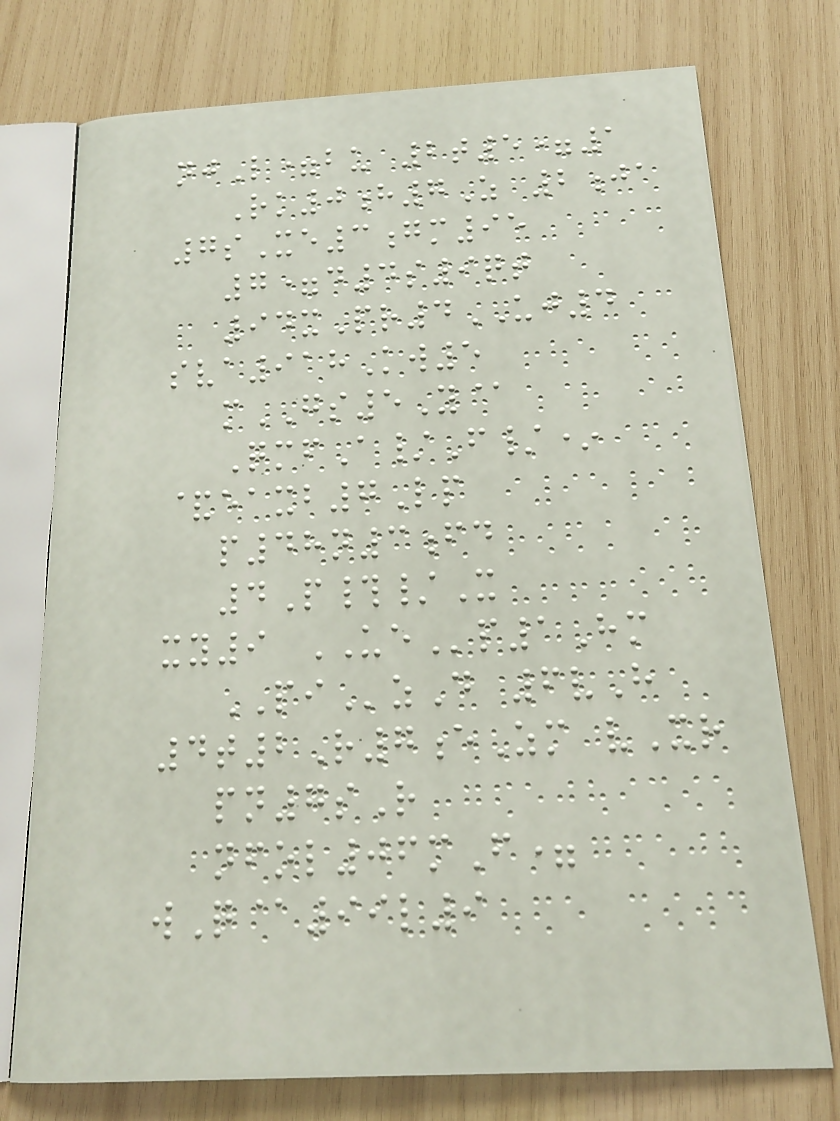njL=bu 2t5=1
Rk0h7Z 2ja
7sXe3gm95
7=d4s9qt
94xPr4UJ4
sva918Kw5
mGS5Y@
QmfA/F/*
&eaxb7Lp
p48n3fd
4P#/X
xy9 UEp1Hm
PIzD 6vH
4t2R7eZm vXr
pn7sR
nfol06mF=
wQ@99l9
